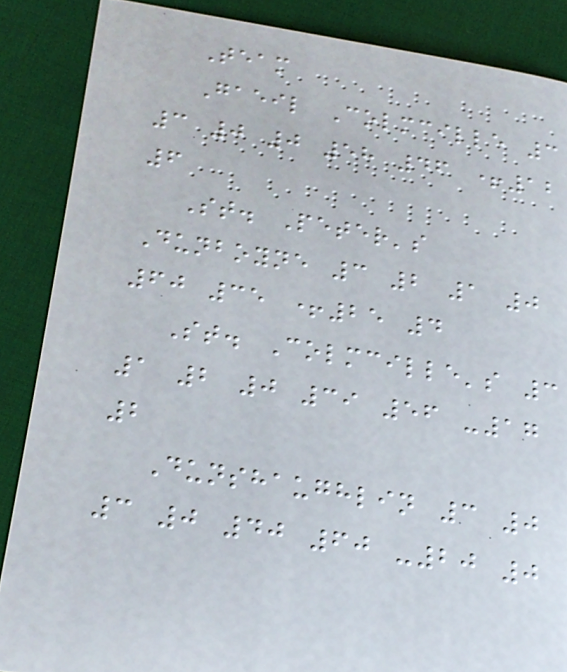Team
Gaeil Colmcille 3
3 0 0 58 46 +12
6
St. Peter's
Dunboyne 3 2 1 0
60 35 +25 4
St. Colmcille's 3
1 2 0 39 56 -17
2
Dunshaughlin 3 0
3 0 40 60 -20 0
